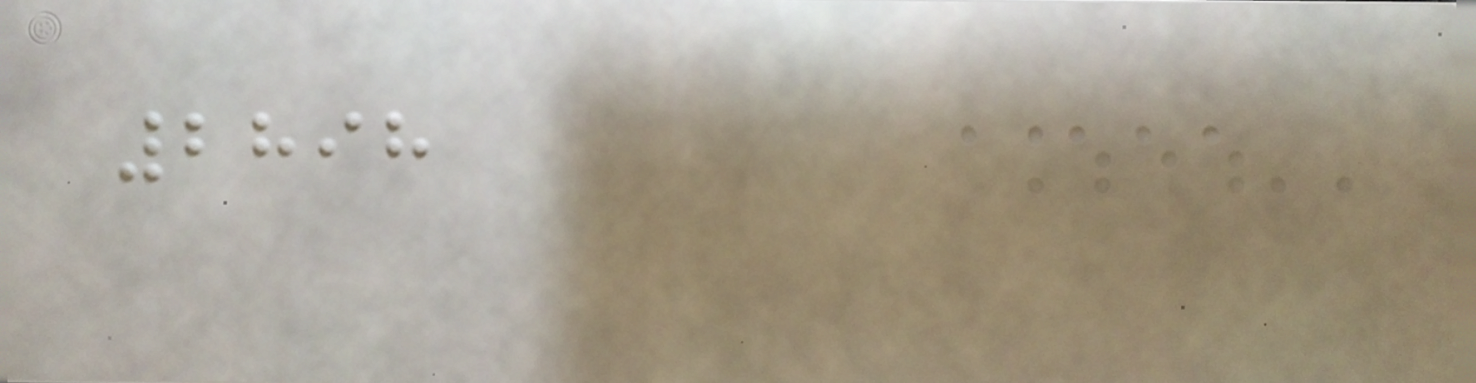2898
